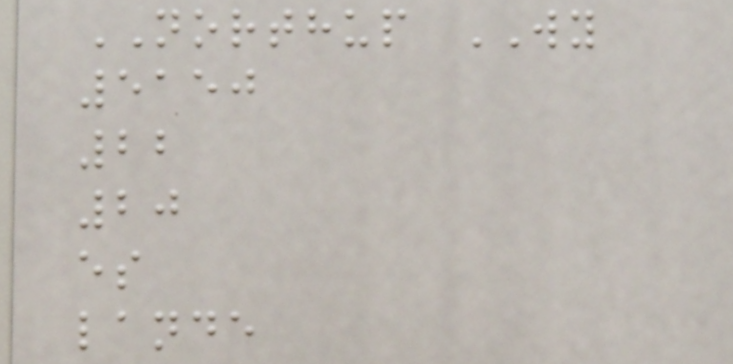NORTHUP WY
5150
22
20
es
lande
